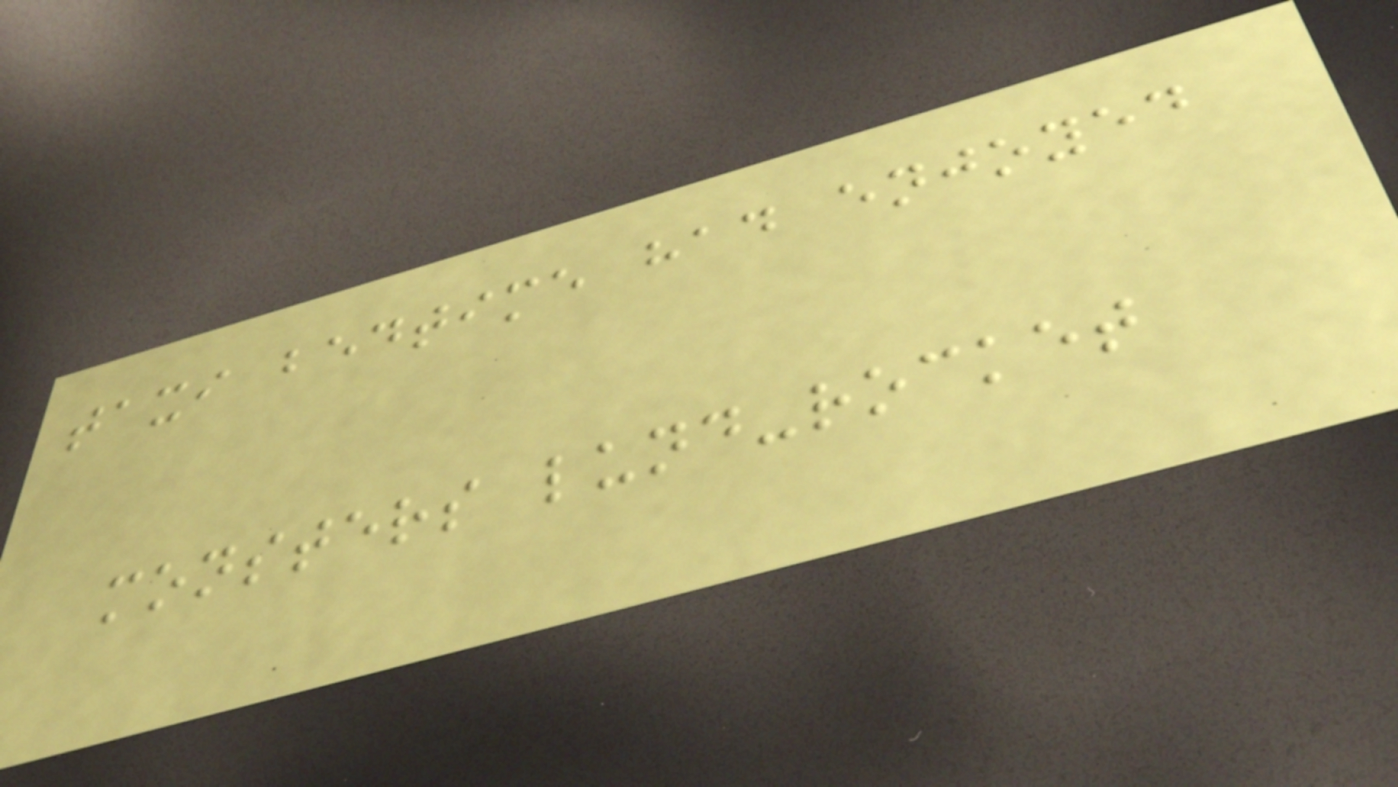taxi bedtime had enjoyed
monsters lund-rocket
